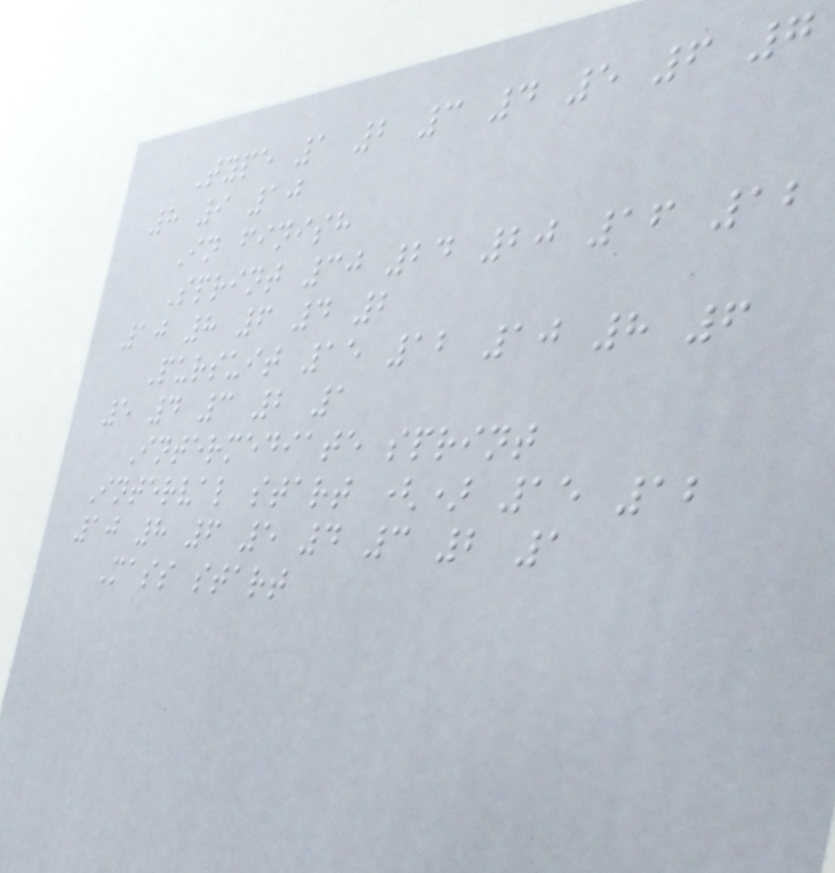Type 1 2 3 4 5 6 7
8 9 10
In finish
Sprint 30 24 20 16 12
10 8 6 4 2
Pursuit 15 12 10 8 6
5 4 3 2 1
Intermediate sprint
Interval start () 15 12
10 8 6 5 4 3 2 1
Mass start
